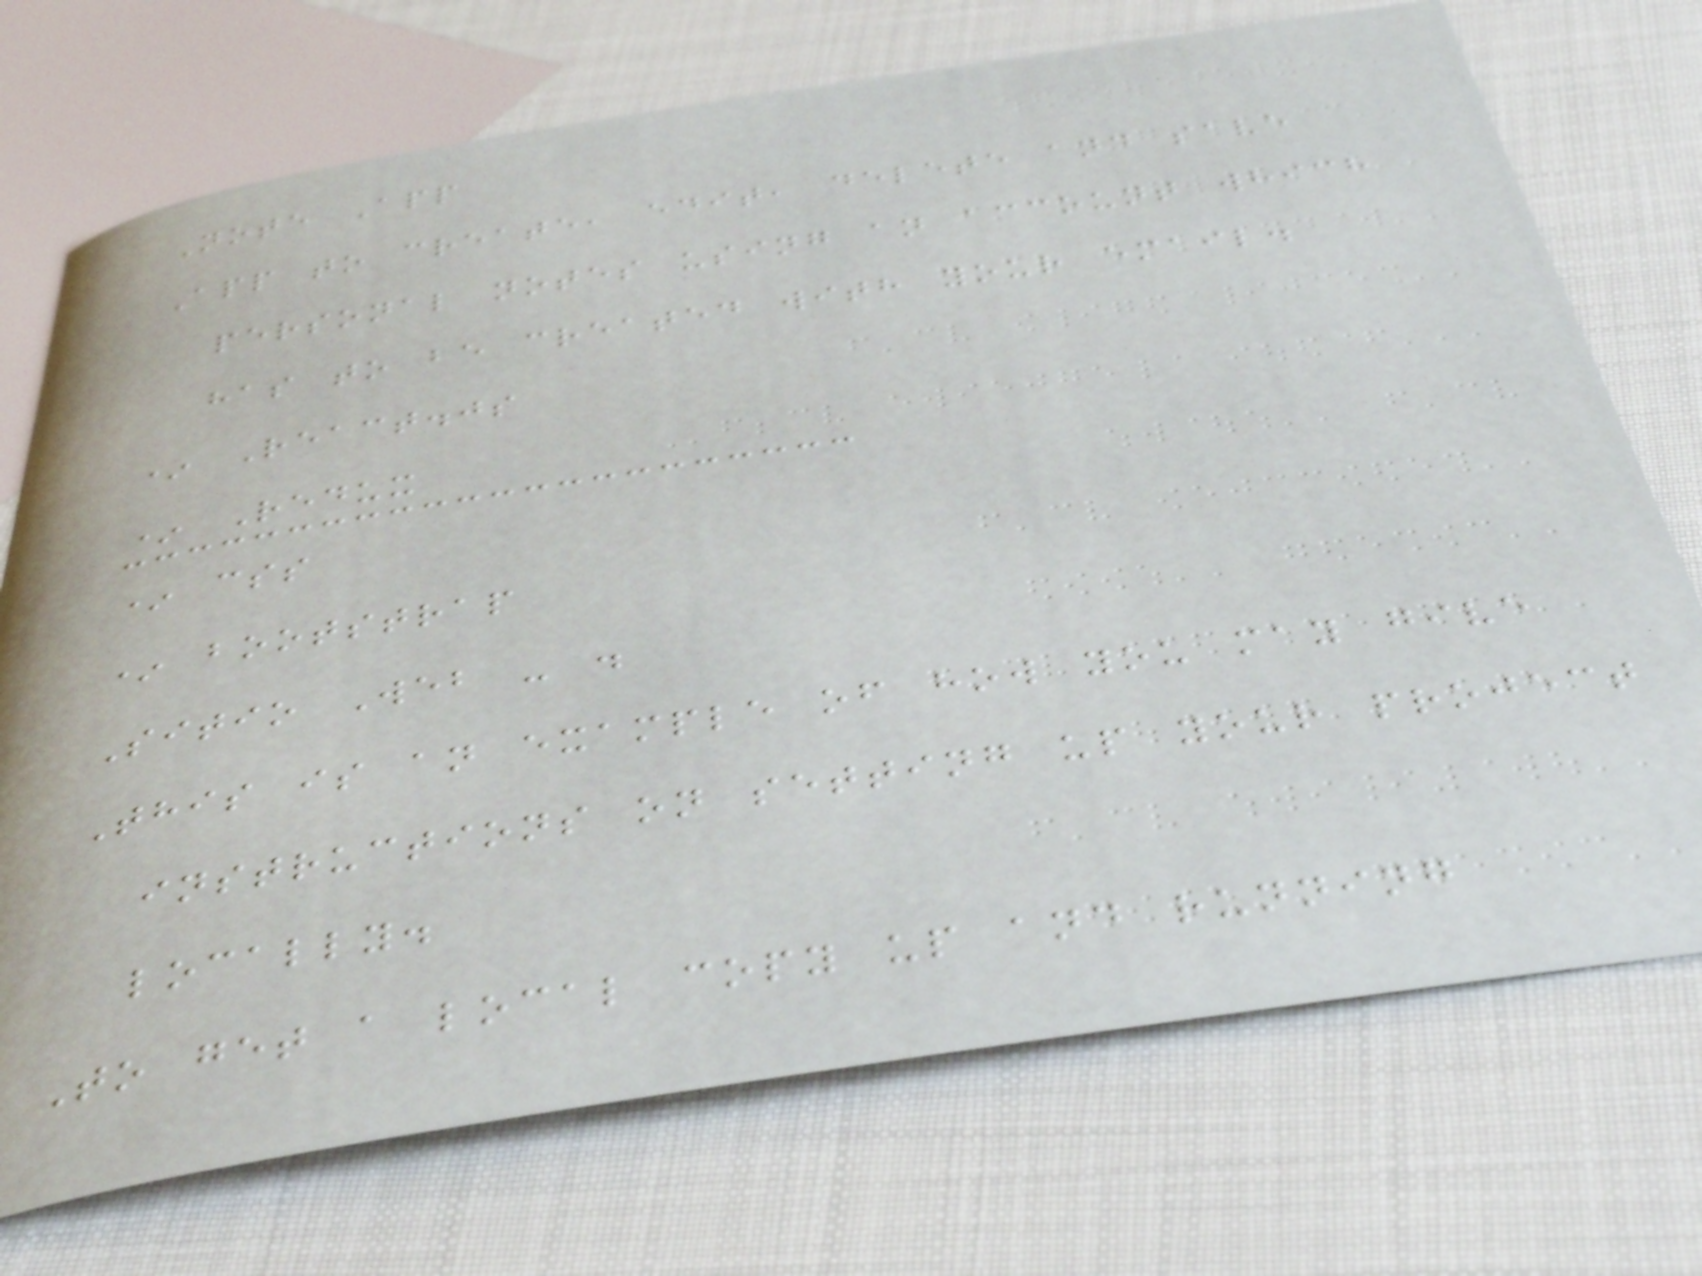Note App
App to create, edit, delete and save
personal notes using an account which
has to be created with your email.
* React.js
* Redux
* css
* bootstrap
Sitio Web - .
This is an example of how you may give
instructions on setting up your project
locally.
To get a local copy up and running
